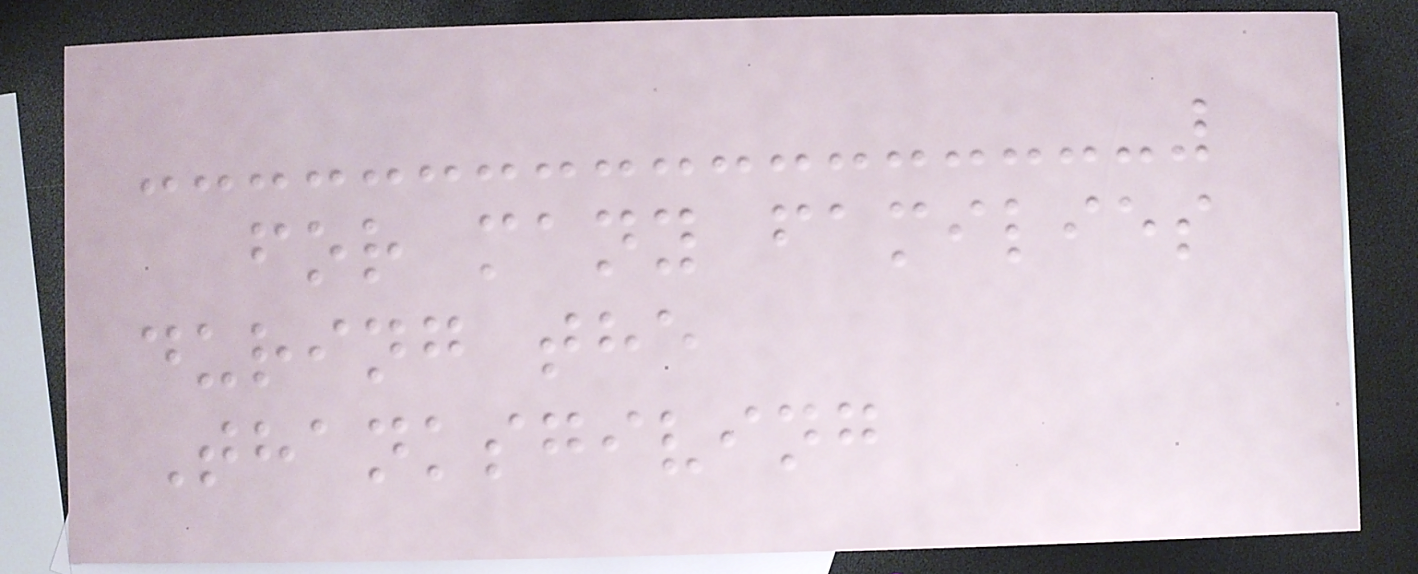for many families
during the
Thanksgiving
